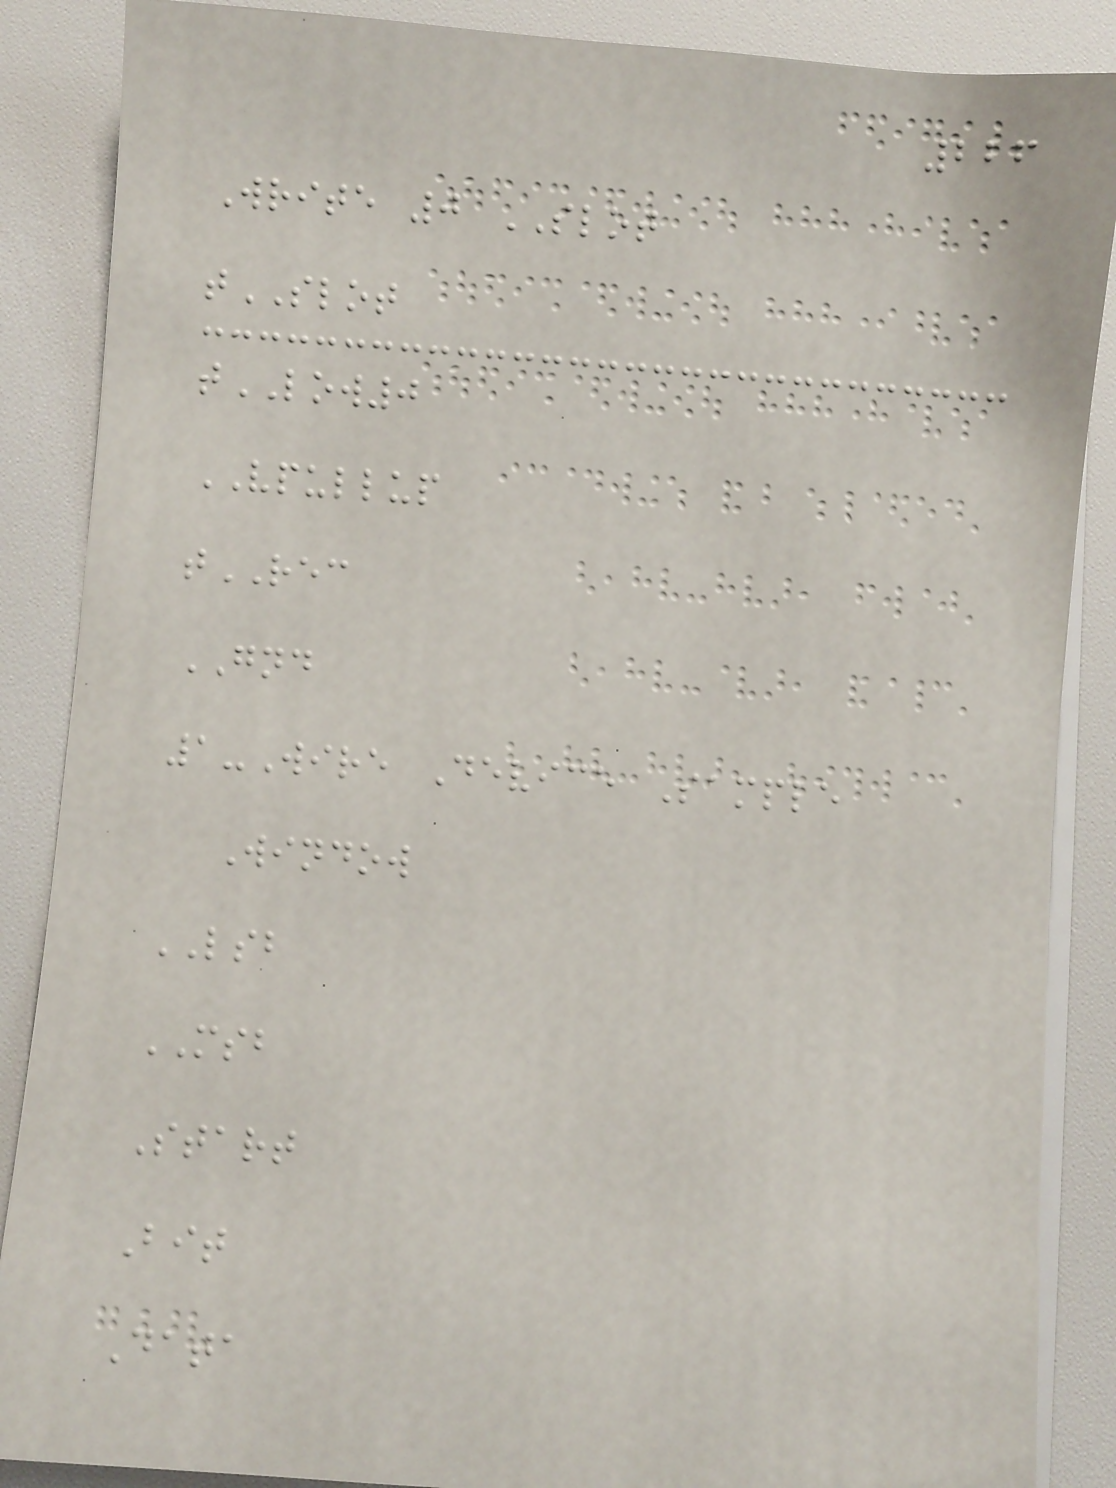226
Write 0 SLOT
tSLOT
tLOW0
VPULLUP
tREC
GND
1-Wire Device Sample
Window
LSB
MSB
Start
Bit
Data
